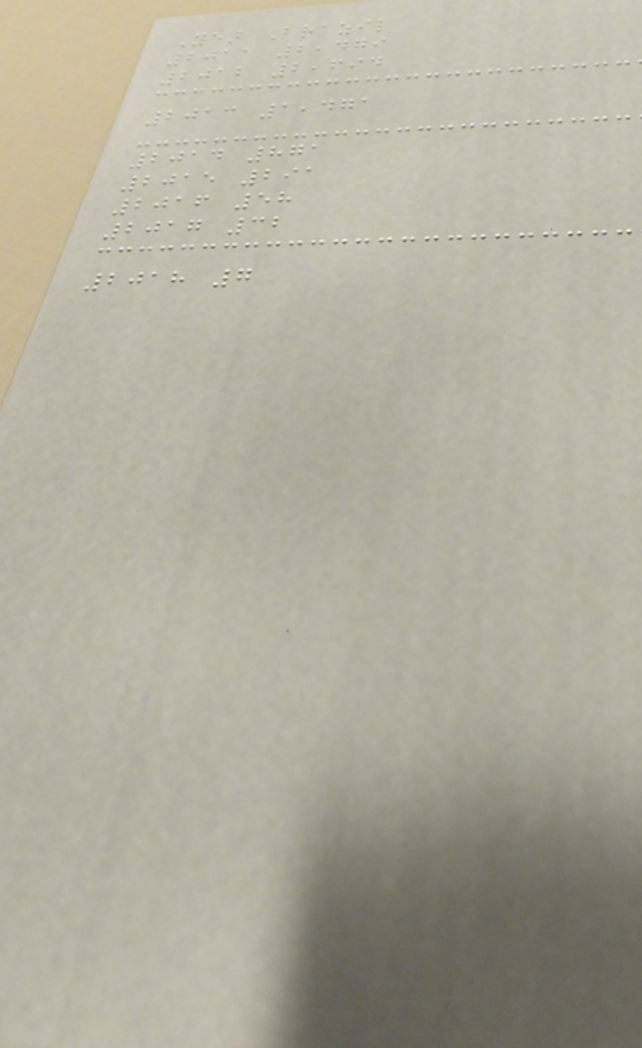Year Brazil
2011 2,479
2012 2,694
2013 1,471
2014 871
2015 291
2016 58
2017 32
2018 7
